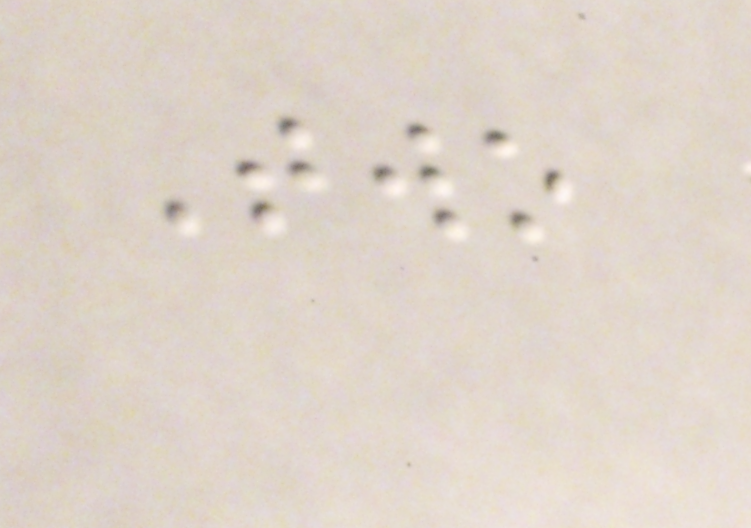Two
